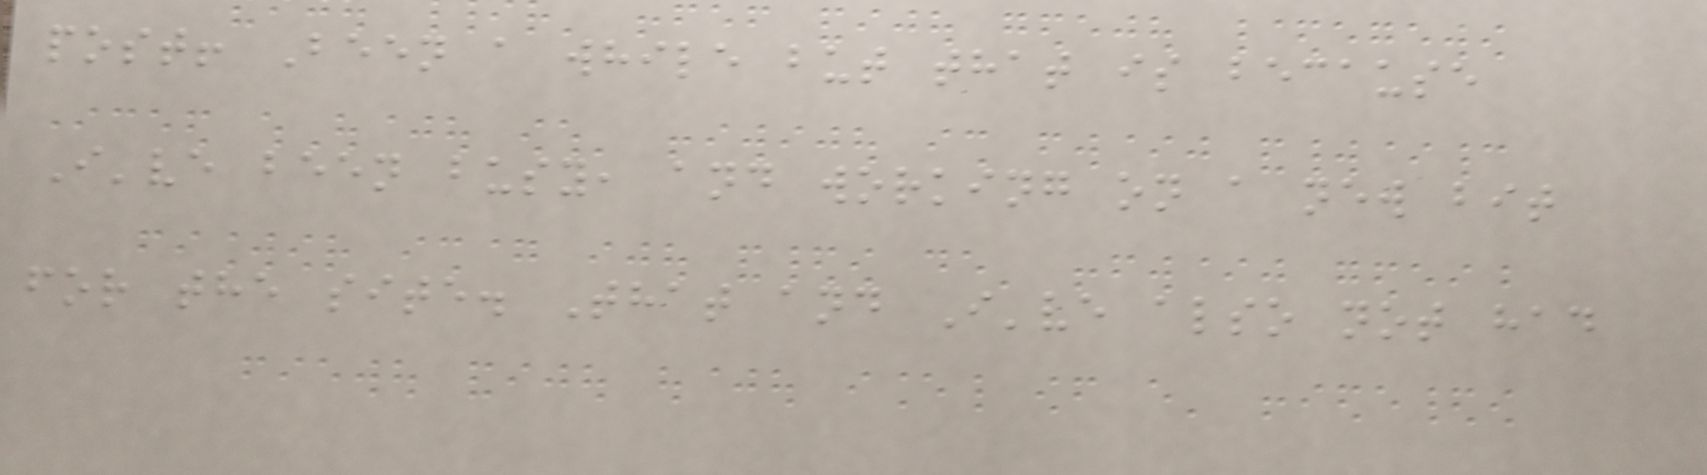post! Been a while but that is because
I've been busy, and working on a new bit
for the site. That and I've also not had
